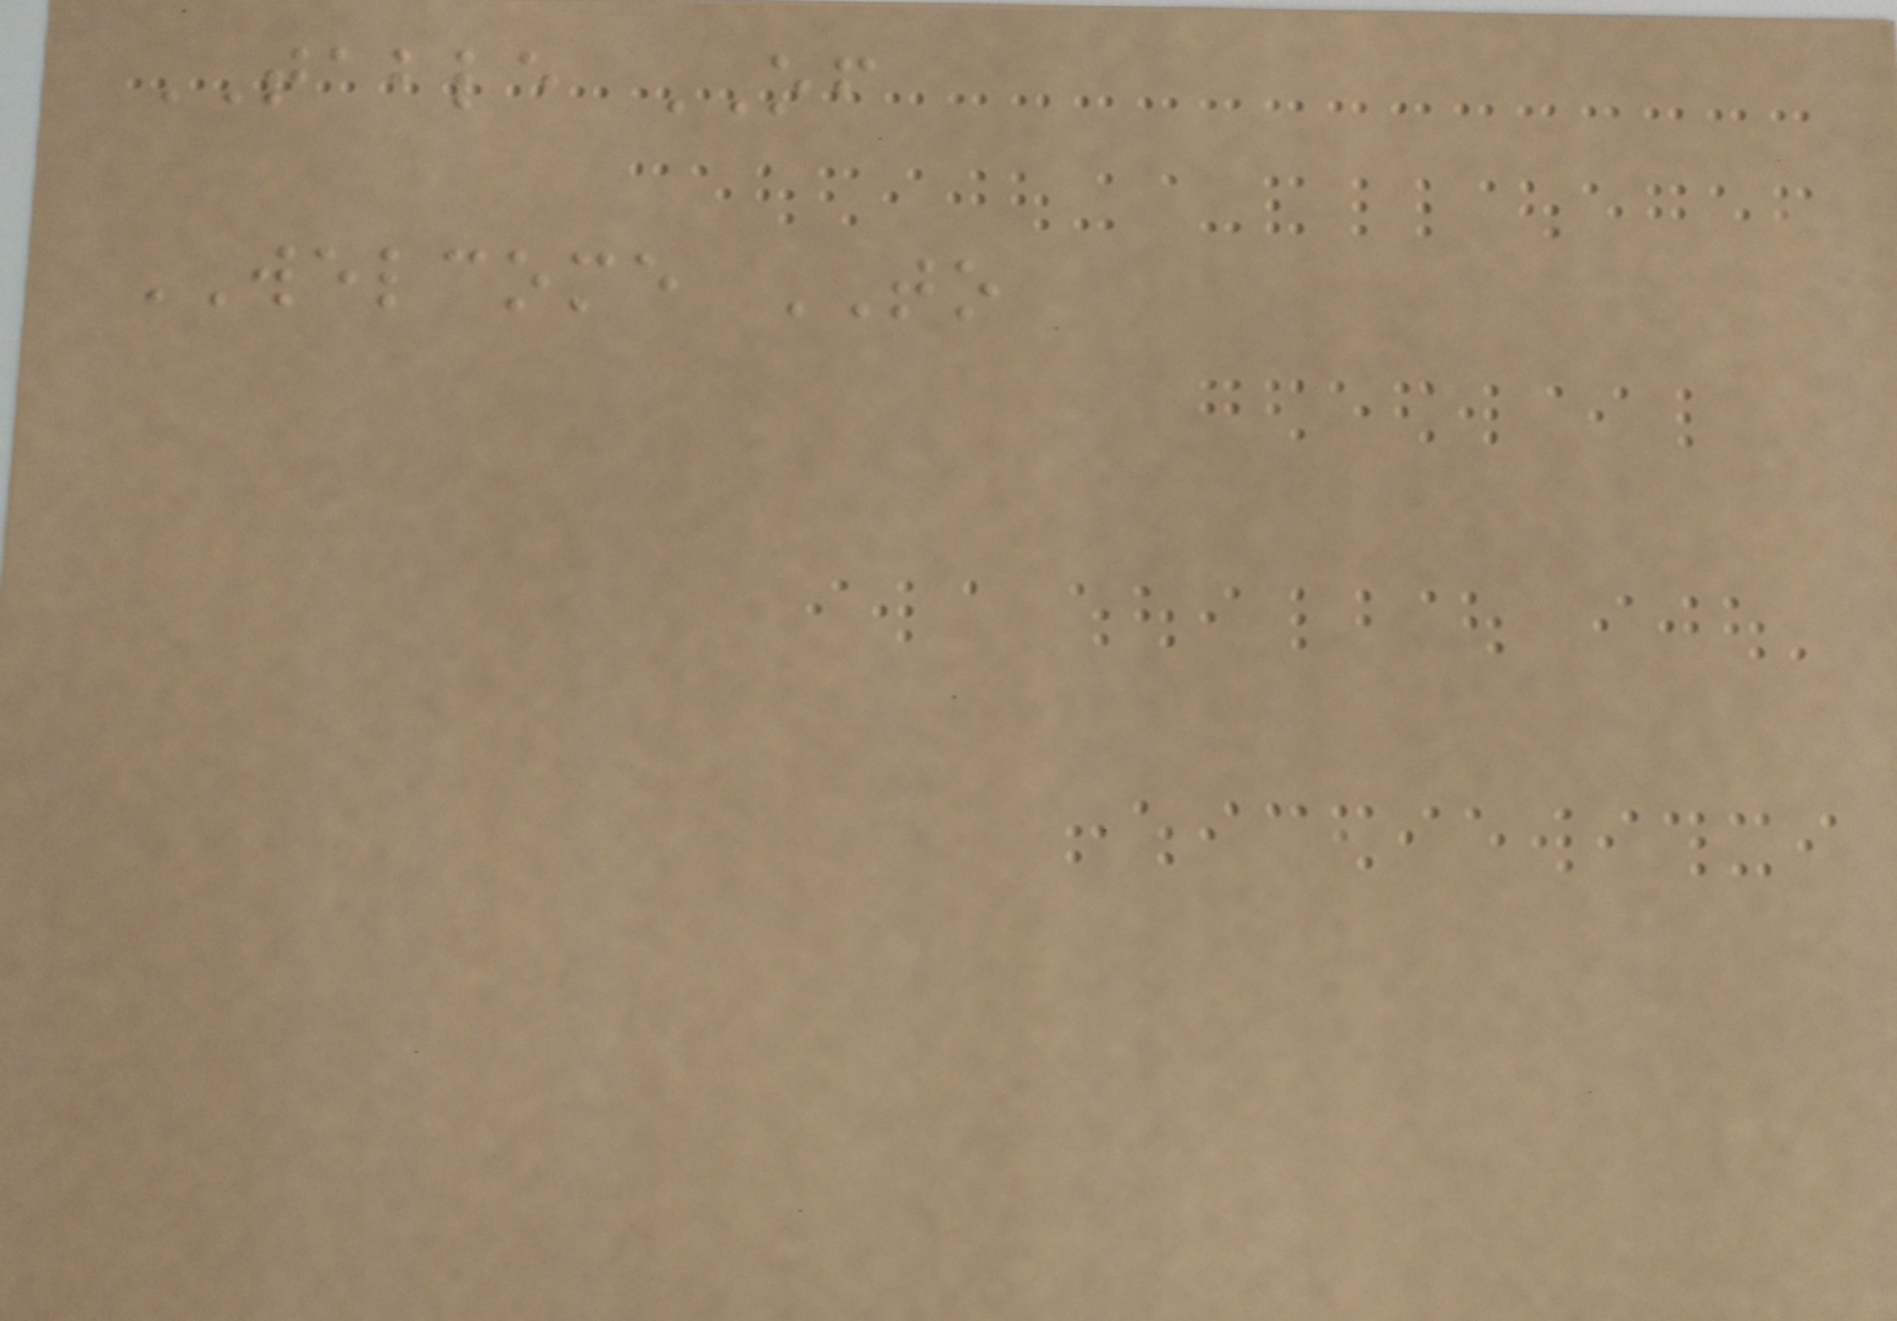TABLE OF
WELCOME TO
